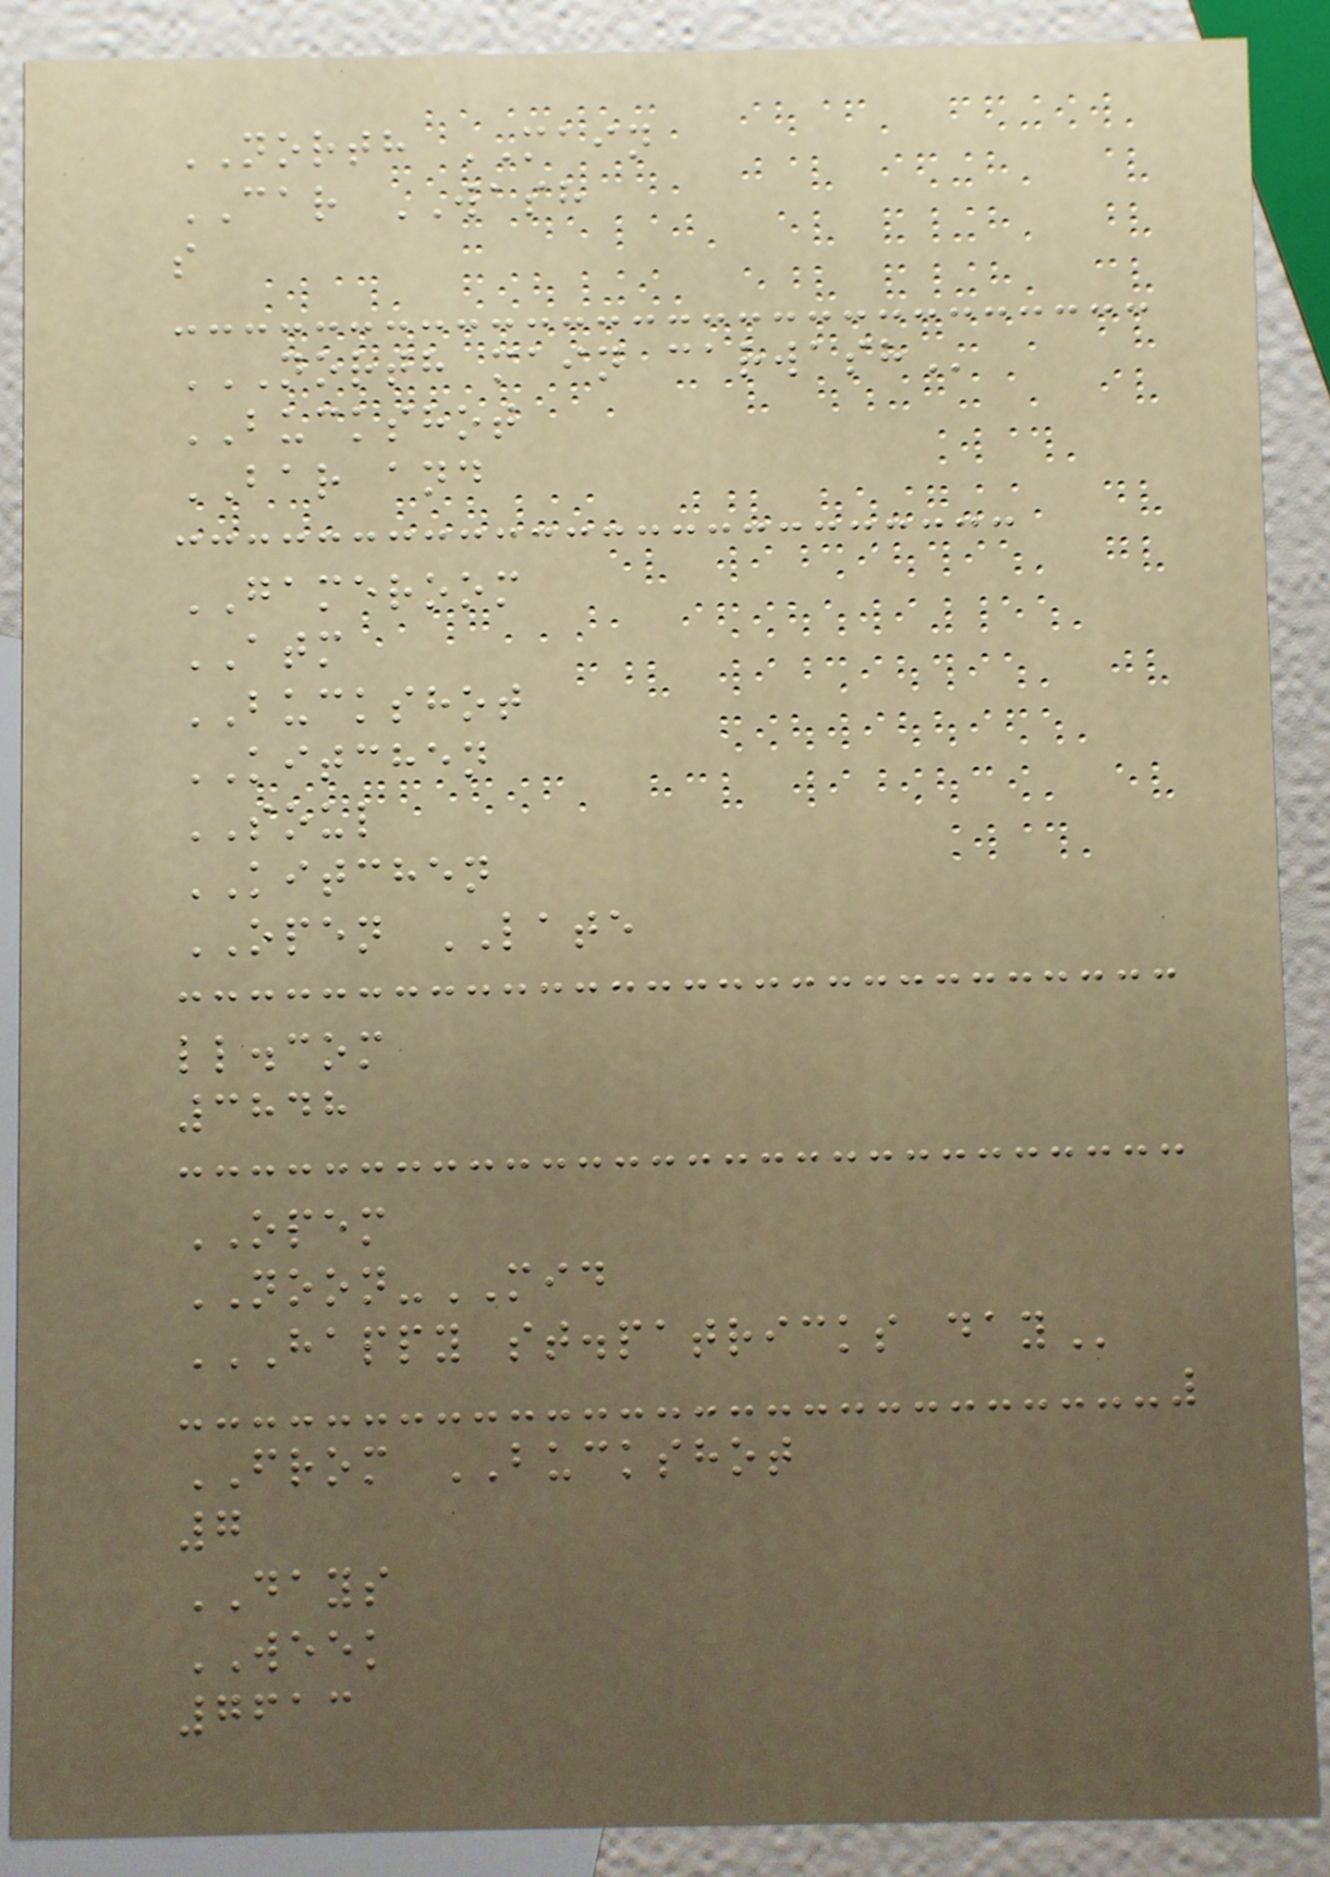NORTH MAIN
CAR WASH
s
NORTH MAIN CARWASH
BUCKSHOT
BAR and
GAMEROOM
ATM
BUCKSHOT
KITCHEN
SOUL
KITCHEN
OPEN LATE
ll.com
3848
OPEM
NOON-MID
HAPPY ST.PATRICKS DAY
FROM BUCKSHOT
7
DAYS
WEEK
7613
